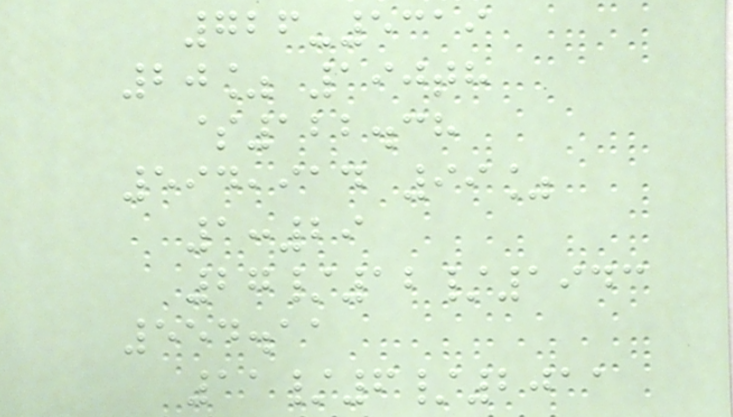726-5319
20% 190th
$122.38
594,914 99%
1:29
27/12/1943
554.11
11/6/2011
